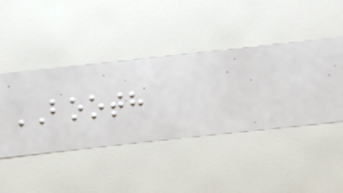BOOTH
